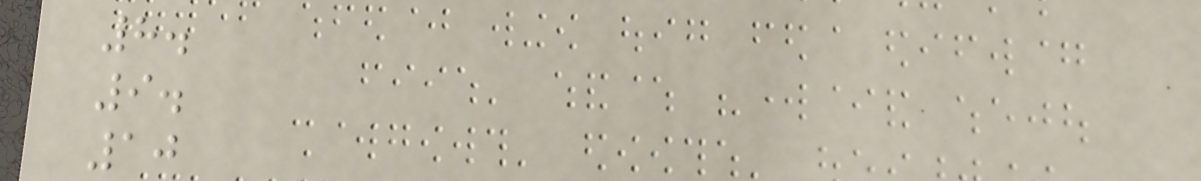8.
9.
10
